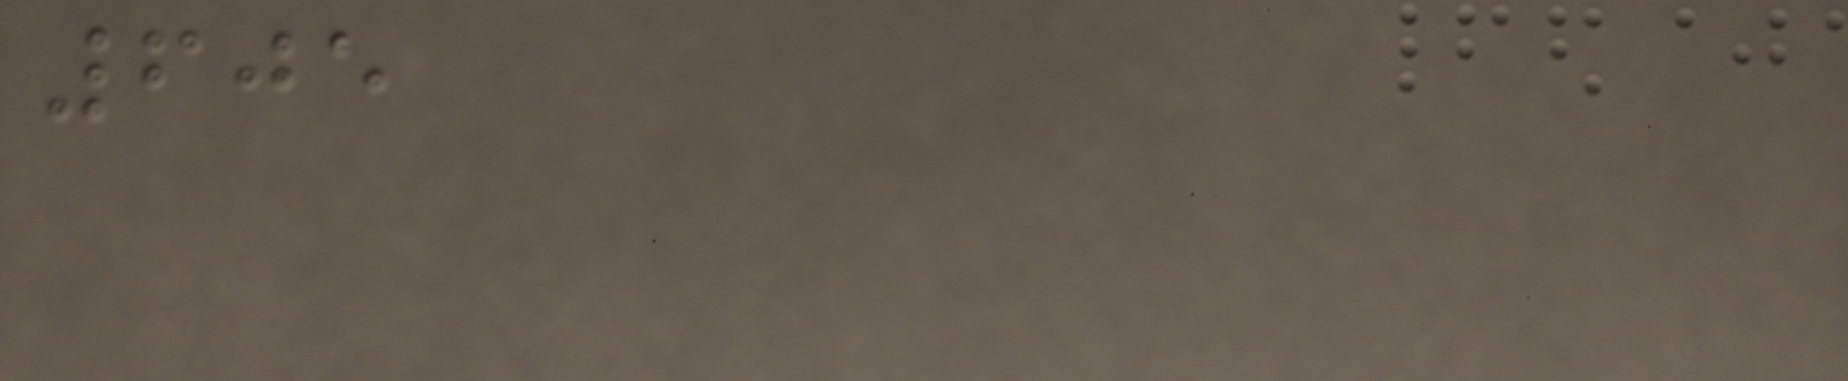605
